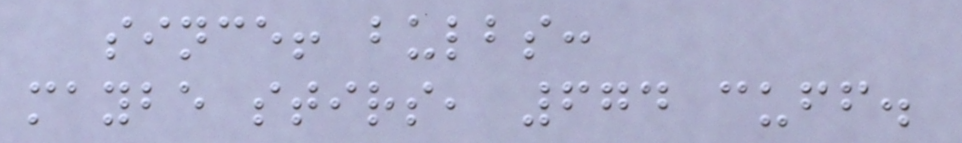since! bulbs:
maybe stirs, 674 cuff.
